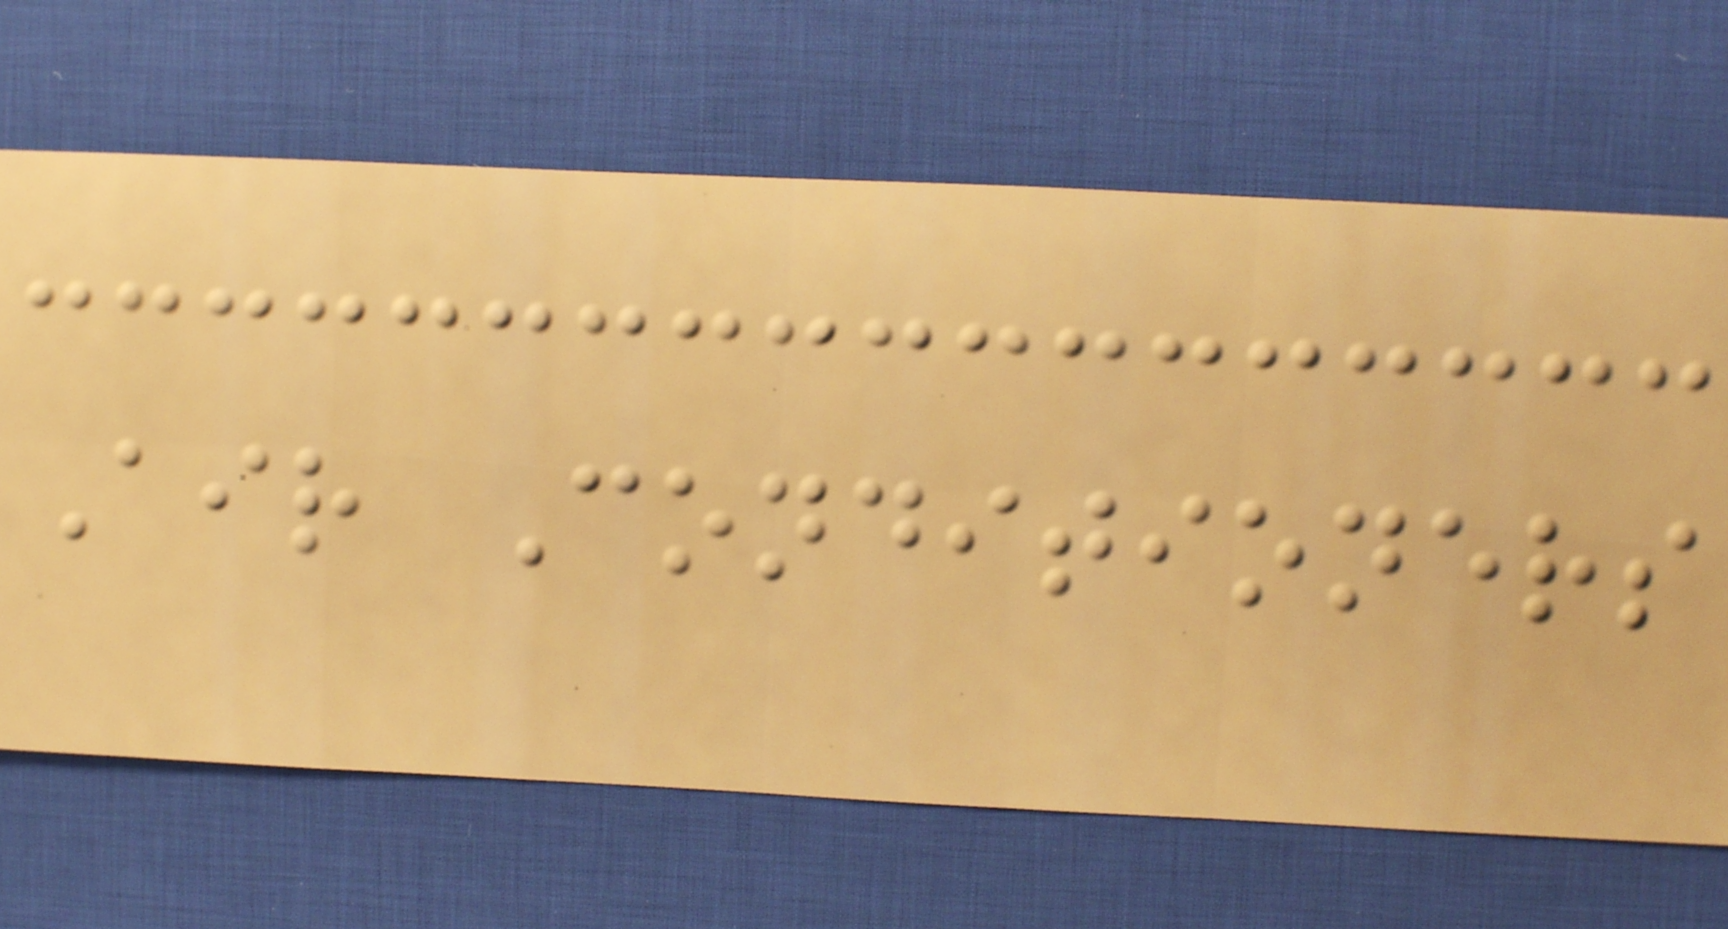Air Conditioners
